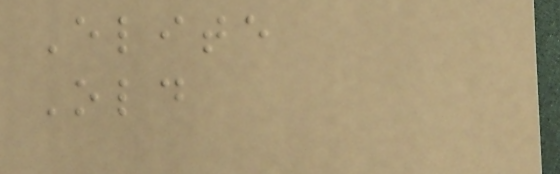Elite
Old
